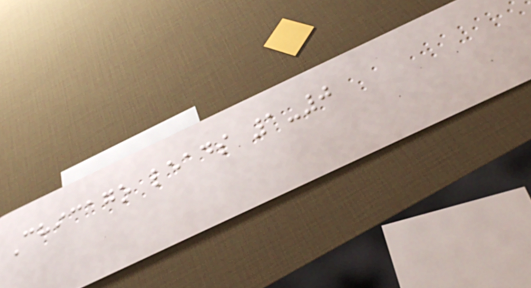Chicago leads 1-0
